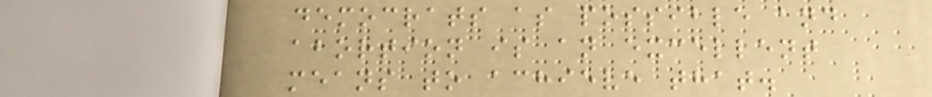democrats as possible and
abortion is an excellent
means to achieve that.
